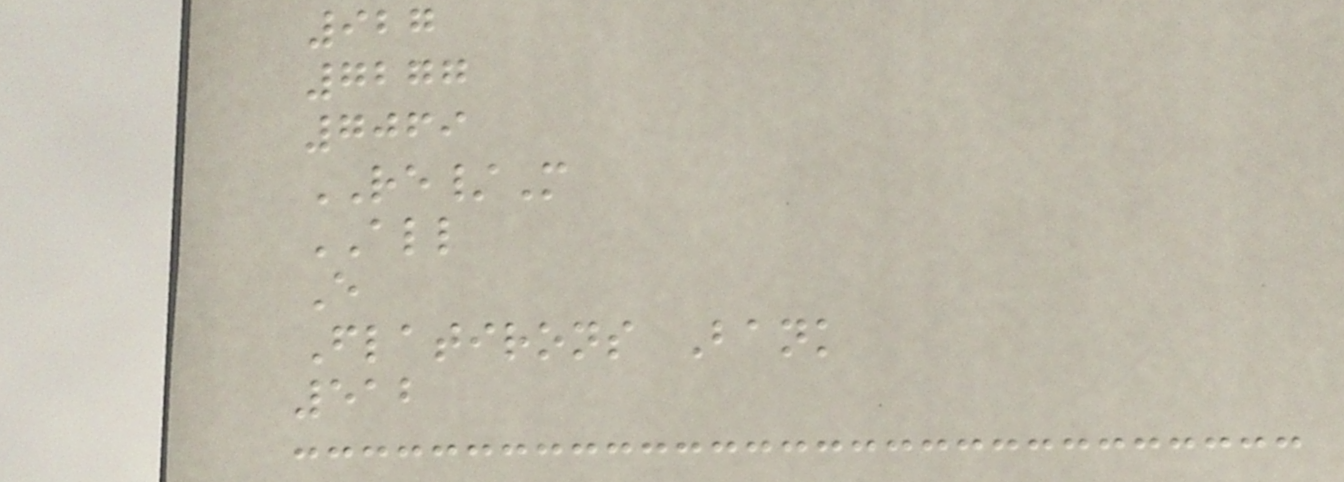927
7277
7069
RE/M
ALL
E
Flatirons Bank
512
